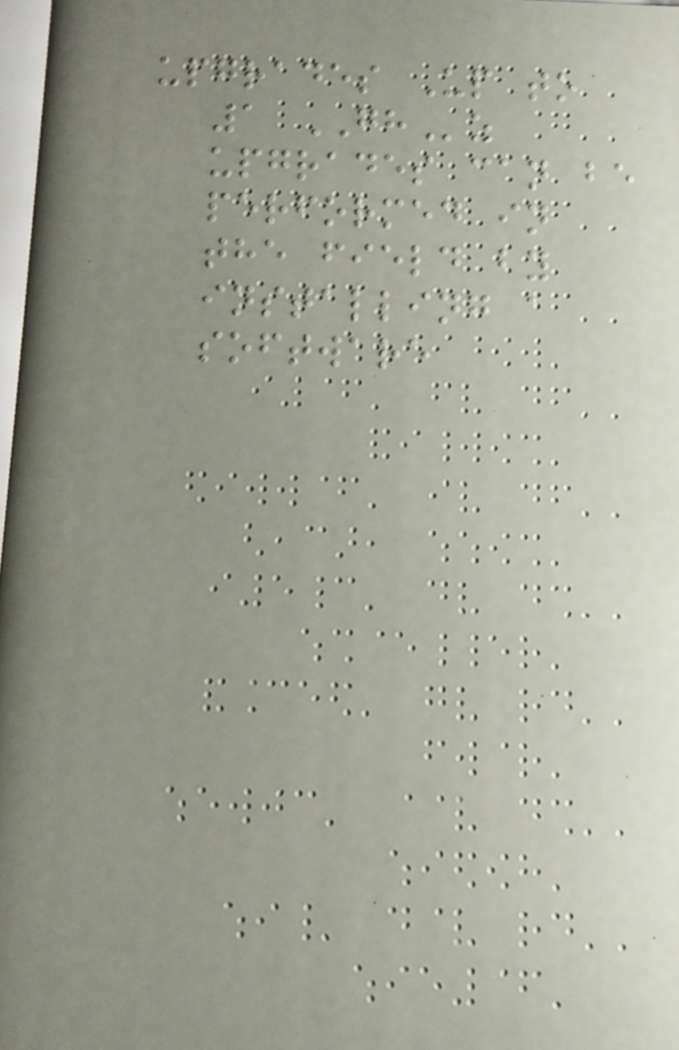upgrades Up to
1 GHz
upgrades can be
performed in
the field by
installing a
software
